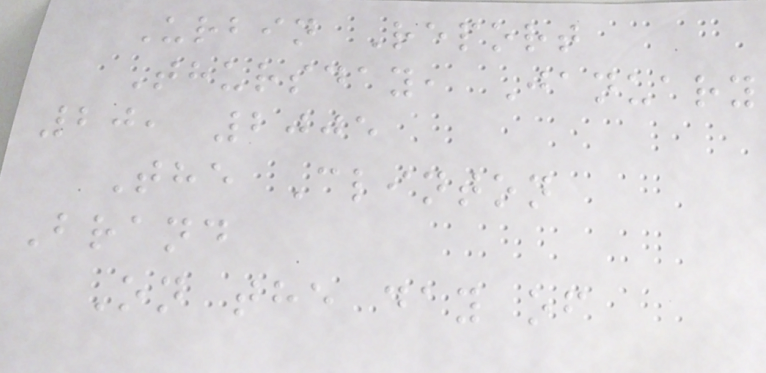Urbin Report
Thursday, January
20, 2005
The Clinton
Brand
On the day of
